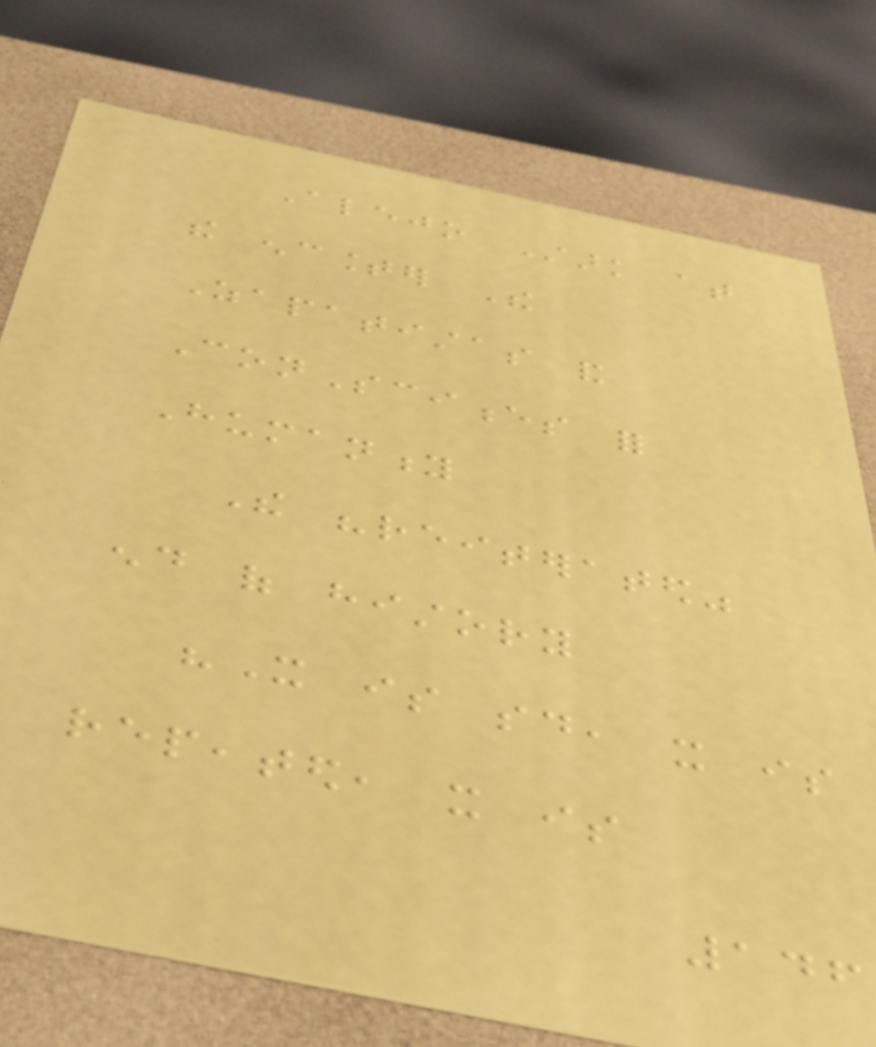Alejo Stark at
the encounter The
Zapatistas and
ConSciences for
Humanity
The "reiterated"
end of history
"It is said, it is
repeated, it is
146
